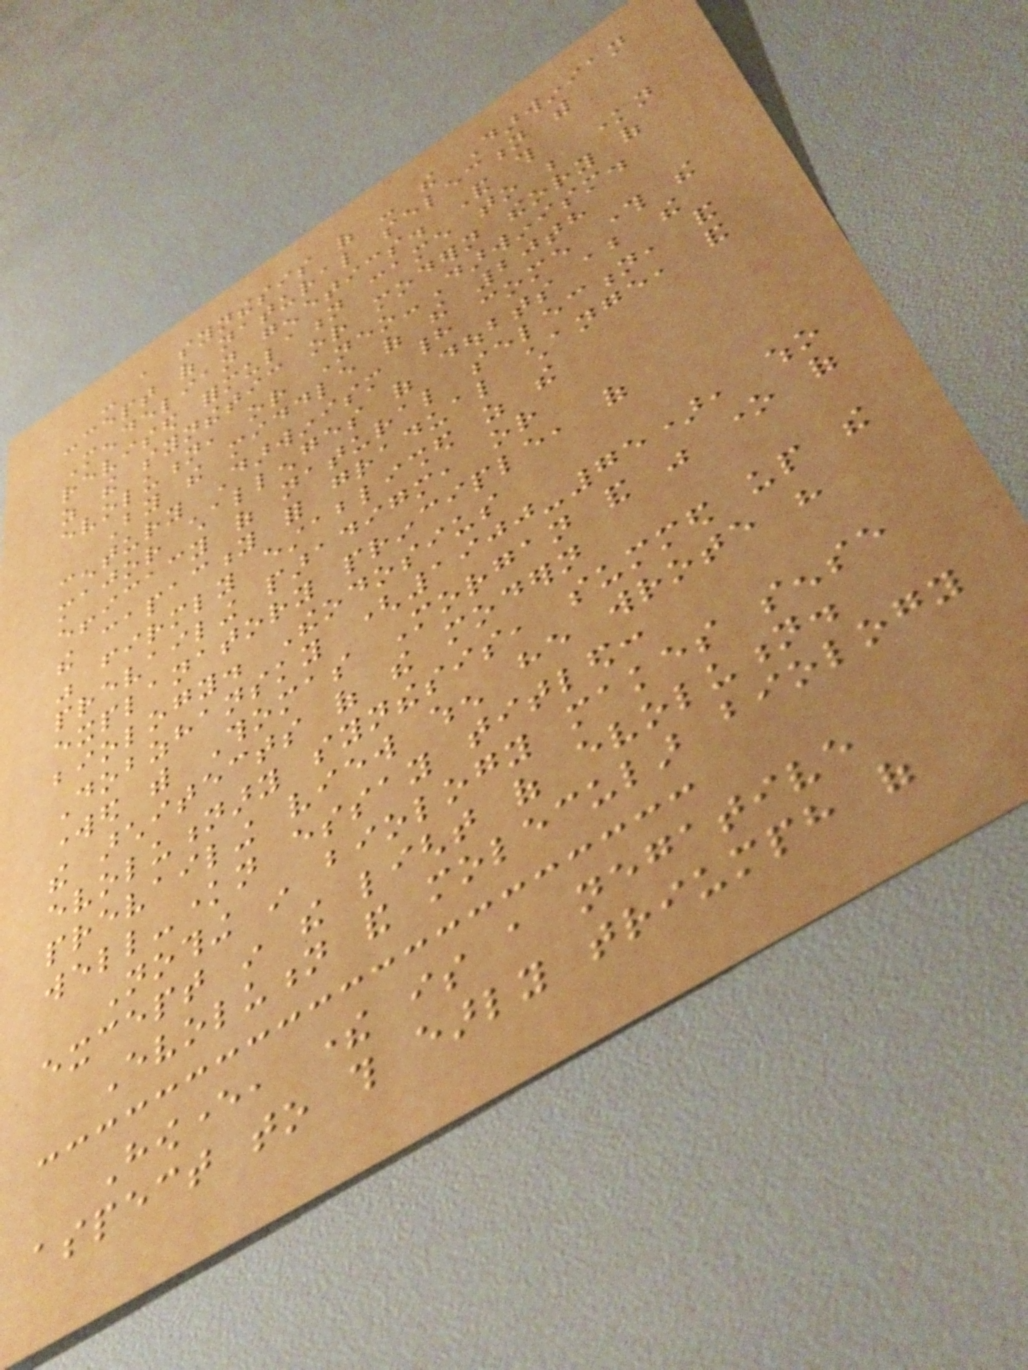- a synthesis of - the Darwinian
concept of natural selection with
Mendelian genetics. And this
revised formulation came to be known
as the synthetic or modern theory of
evolution, or Neo-Darwinism.
By the middle of the 20th
century Darwinism had come through the
major challenges of doubts about the
efficacy of natural selection, and
the capacity for gradual change, and
was firmly established as the
prevailing paradigm, or
explanatory principle, of
biology. Theodosius
Dobzhansky (1900-75), who
worked with Thomas Morgan and was one of
the architects of the modern
evolutionary synthesis, summed up the
prevailing view when he wrote his
well-known essay titled:
Nothing in biology makes sense
except in the light of evolution.
Evolution and molecular biology
However, there is a negative
aspect to this early triumph of
